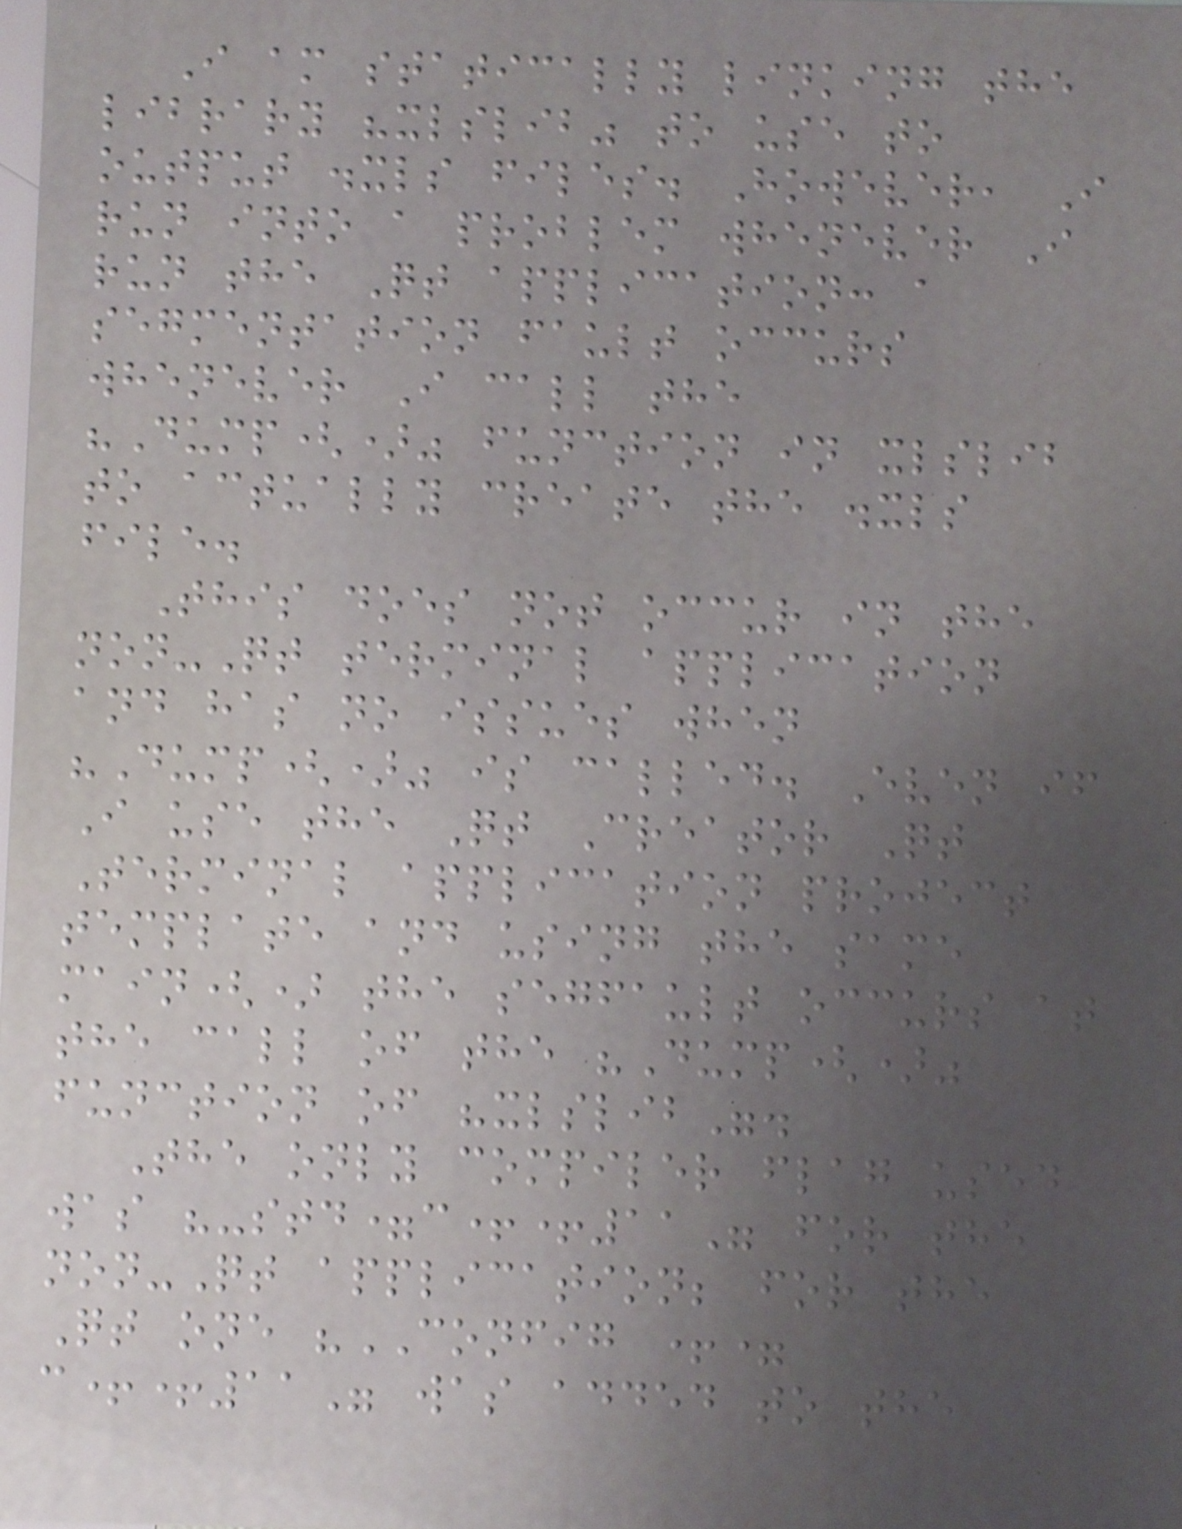I am statically linking the
library "xlslib" to use to
output .xls files. However, I
run into a problem whenever I
run the Qt application: a
segmentation fault occurs
whenever I call the
"Dump()" function in xlslib
to actually create the .xls
file.
This does not occur in the
non-Qt terminal application
and has no issues when
"Dump()" is called. Even if
I use the Qt Creator Qt
Terminal application project
template and using the same
main() the segfault occurs at
the call of the "Dump()"
function of "xlslib".
The only compiler flag used
was "-std=c++11" for the
non-Qt application; for the
Qt one "CONFIG +=
c++11" was added to the
